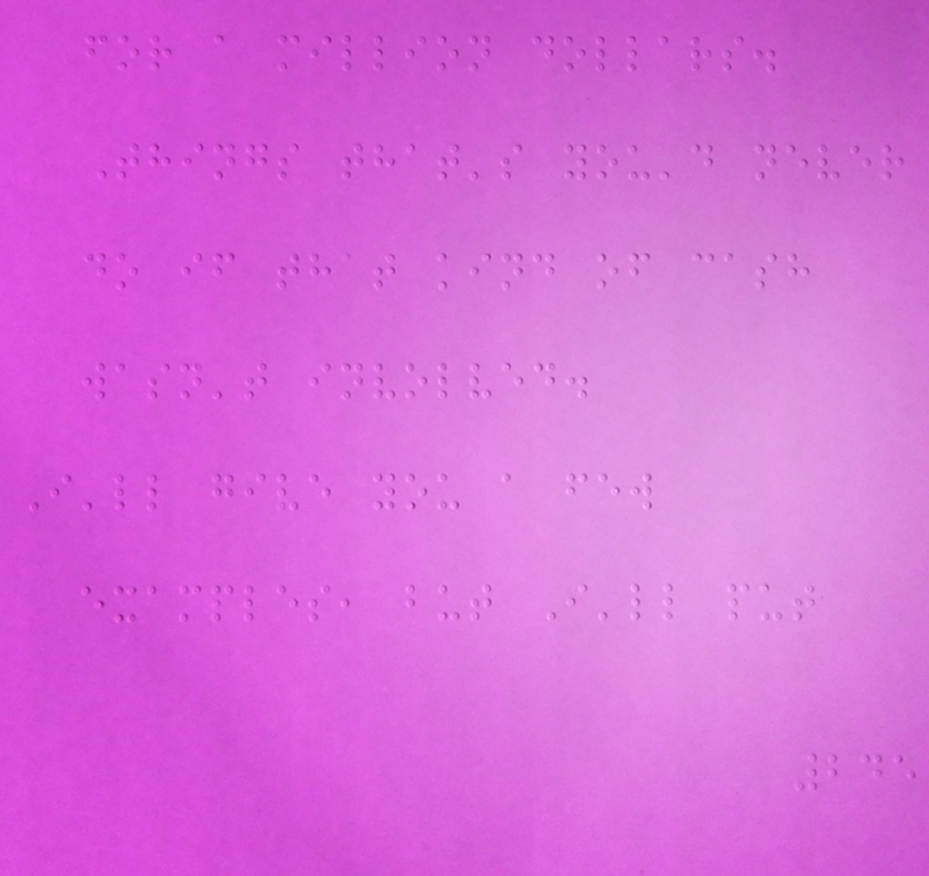for a million dollars.
Things that's you'd never
do if that kind of cash
wasn't involved.
I'll give you a few
examples, but I'll put
245
